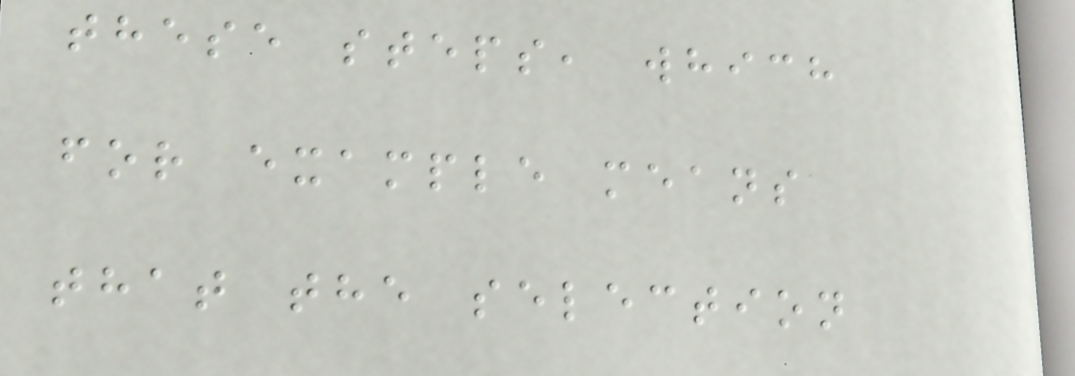these steps, which
for example means
that the selection
